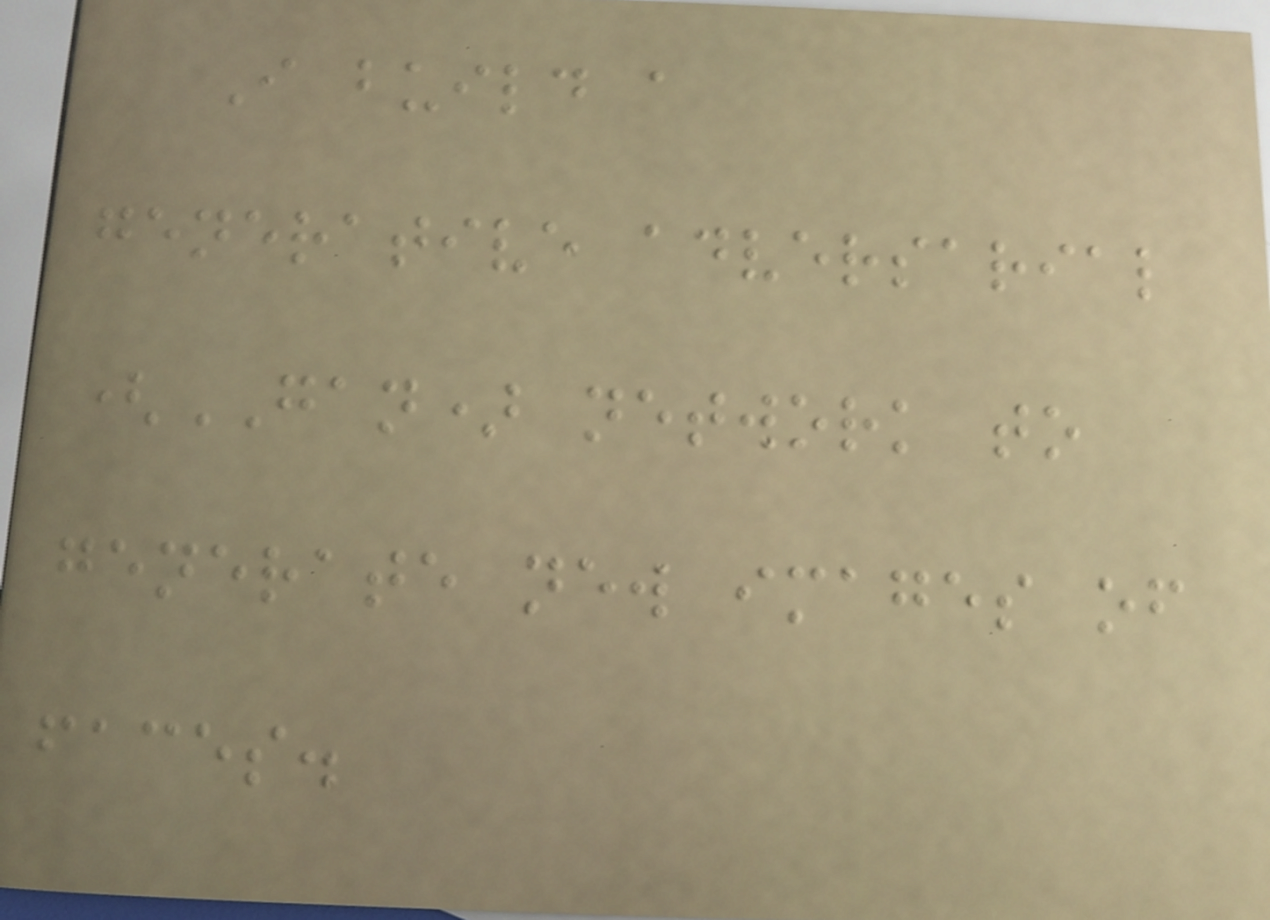I build a
generative adversarial
(GAN) network to
generate new images of
faces.
